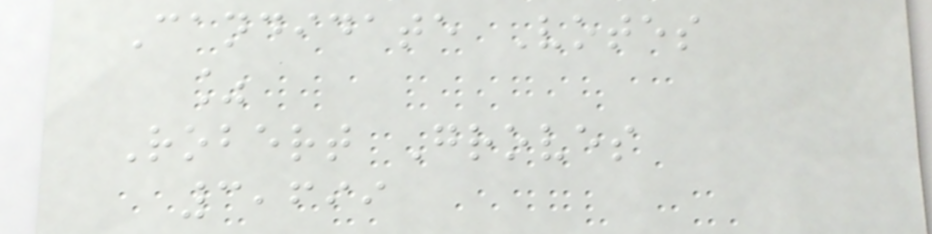Candidate Votes
%
Robert Groves
3,699
